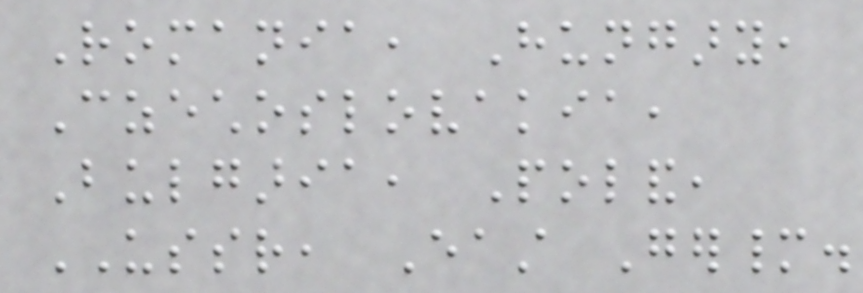Romania, Hungary,
Czechoslovakia,
Bulgaria, Poland,
USSR, East Germany.
